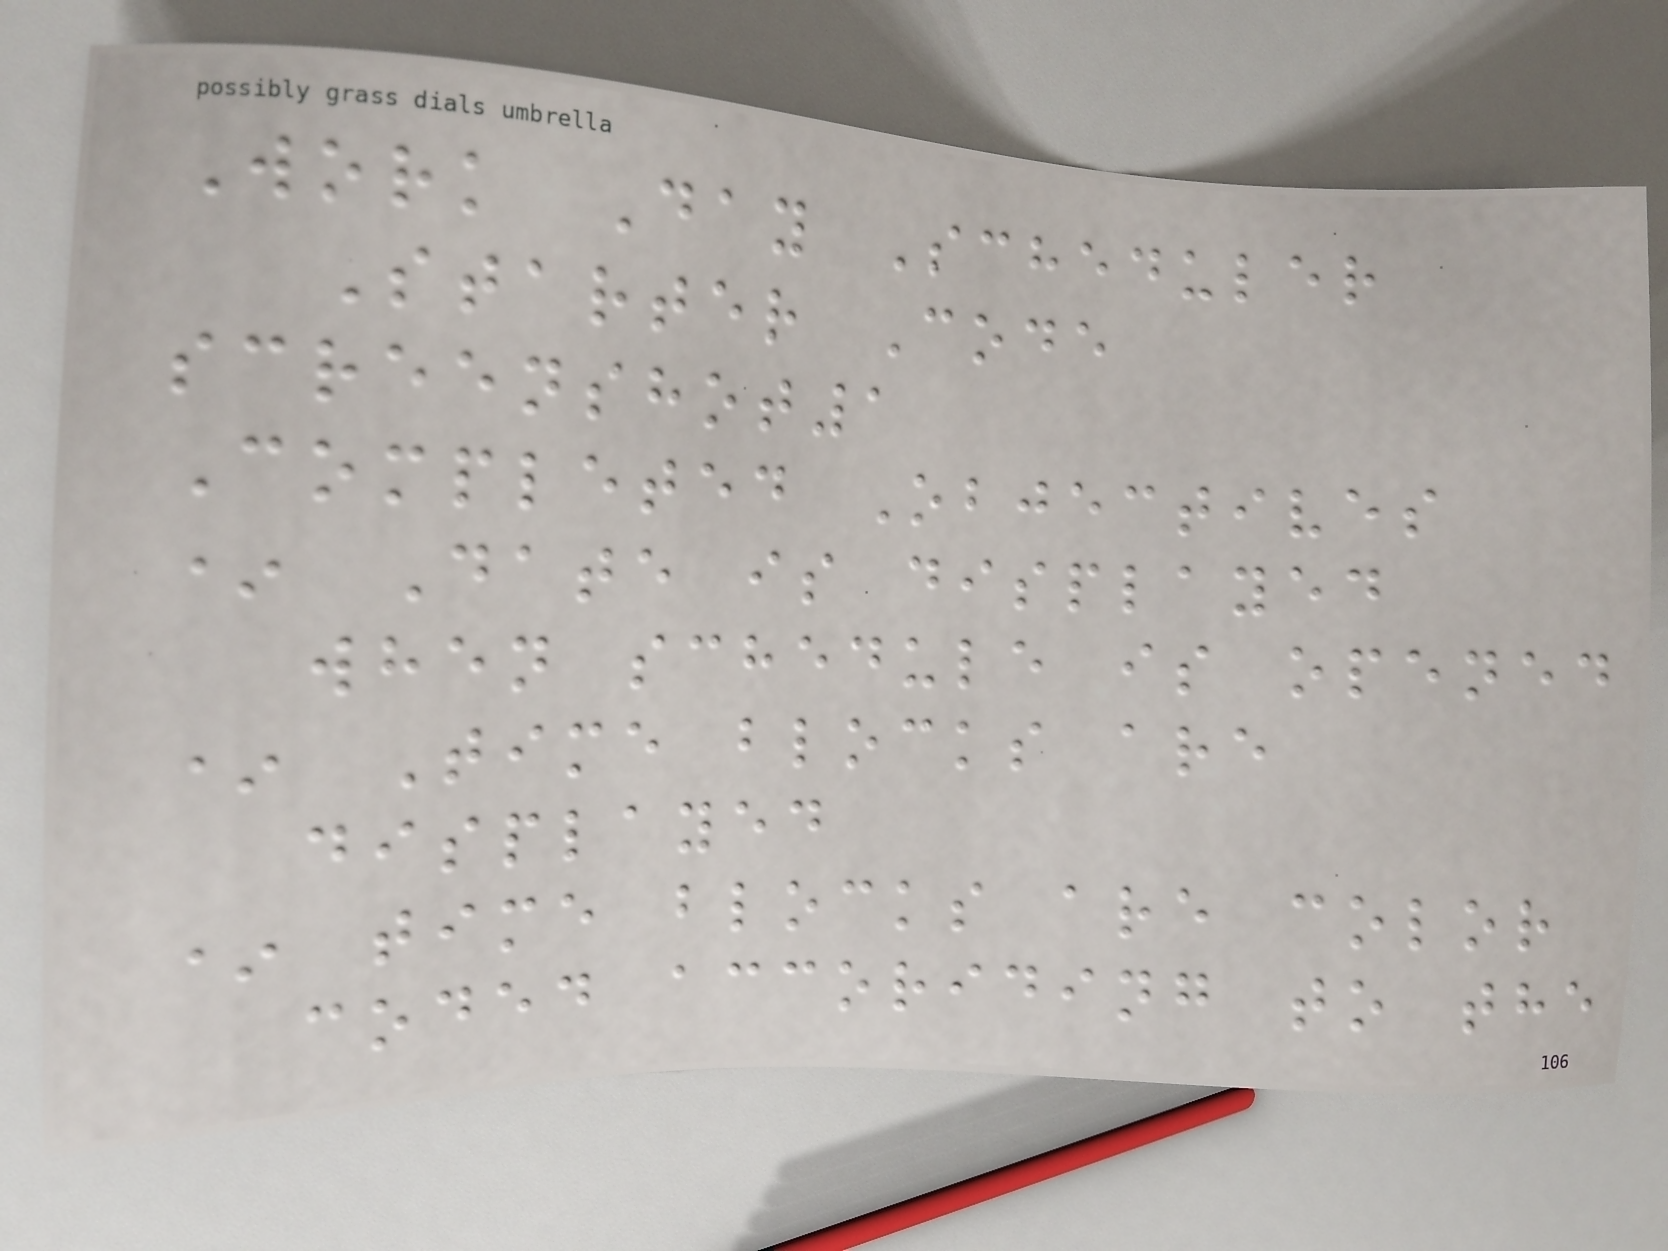Work Day Scheduler
Starter Code
screenshot1
Completed Objectives
* Date is displayed
when schedule is opened
* Time blocks are
displayed
* time blocks are color
coded accoriding to the
